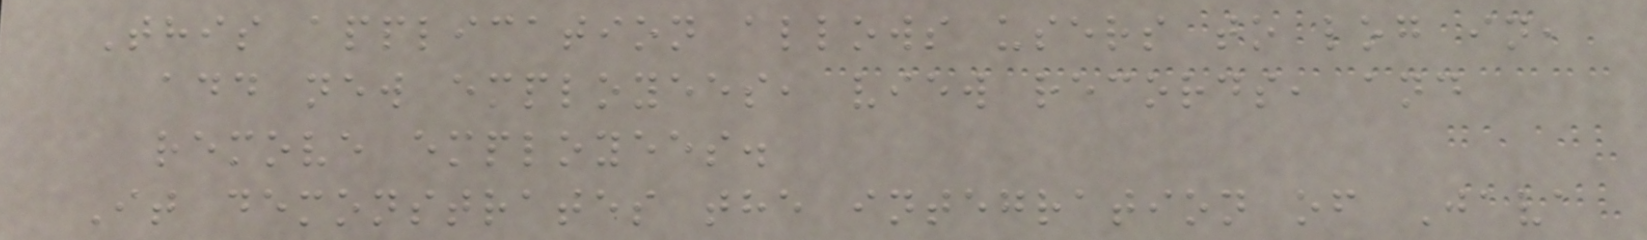This application allows users to log in,
add new employees, view records, and
remove employees.
It demonstrates the integration of Java
